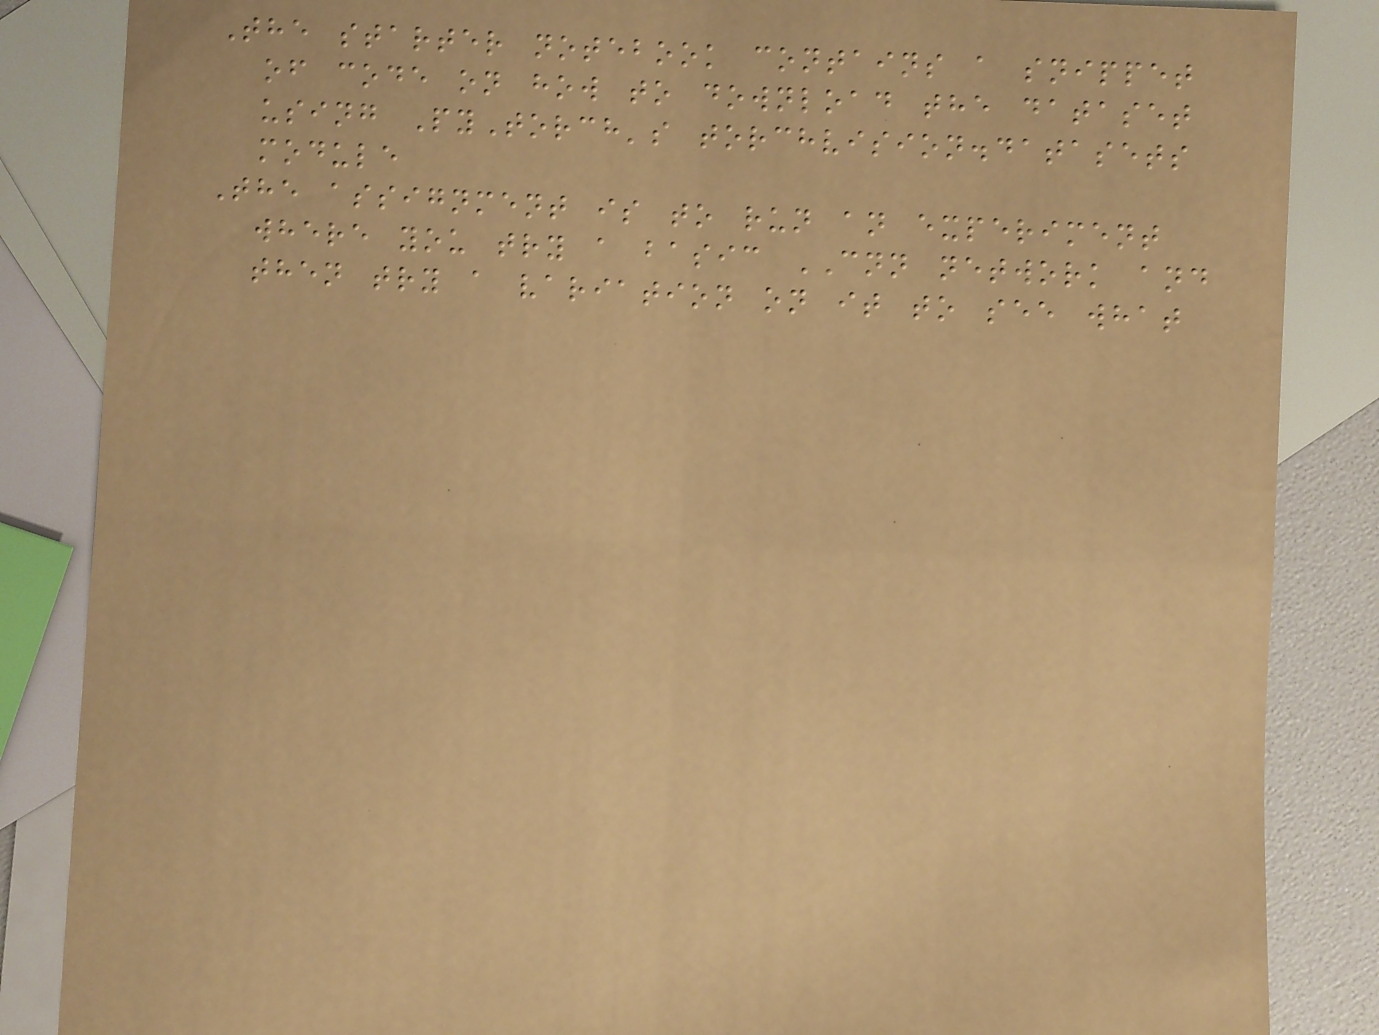The starter notebook contains a snippet
of code on how to download the dataset
using PyTorch's torchvision.datasets
module
The assignment is to run an experiment
where you try a basic CNN network and
then try a variation on it to see what
